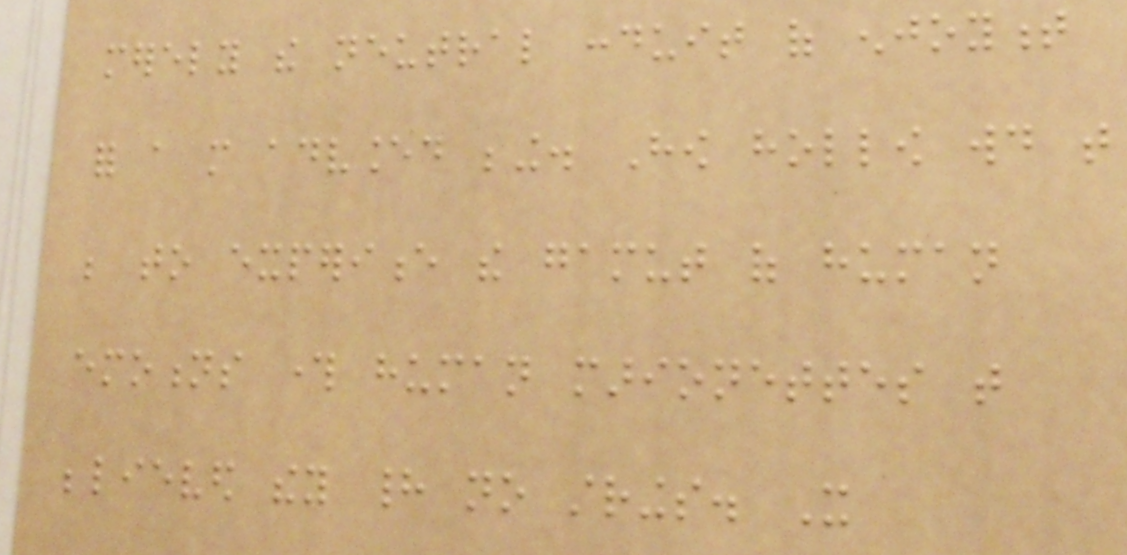merely the neutral conduit of enjoyment
for a more advanced being. How hollow would that
be to experience the gamut of human
emotions through human marionettes that
believed they had no strings. It
